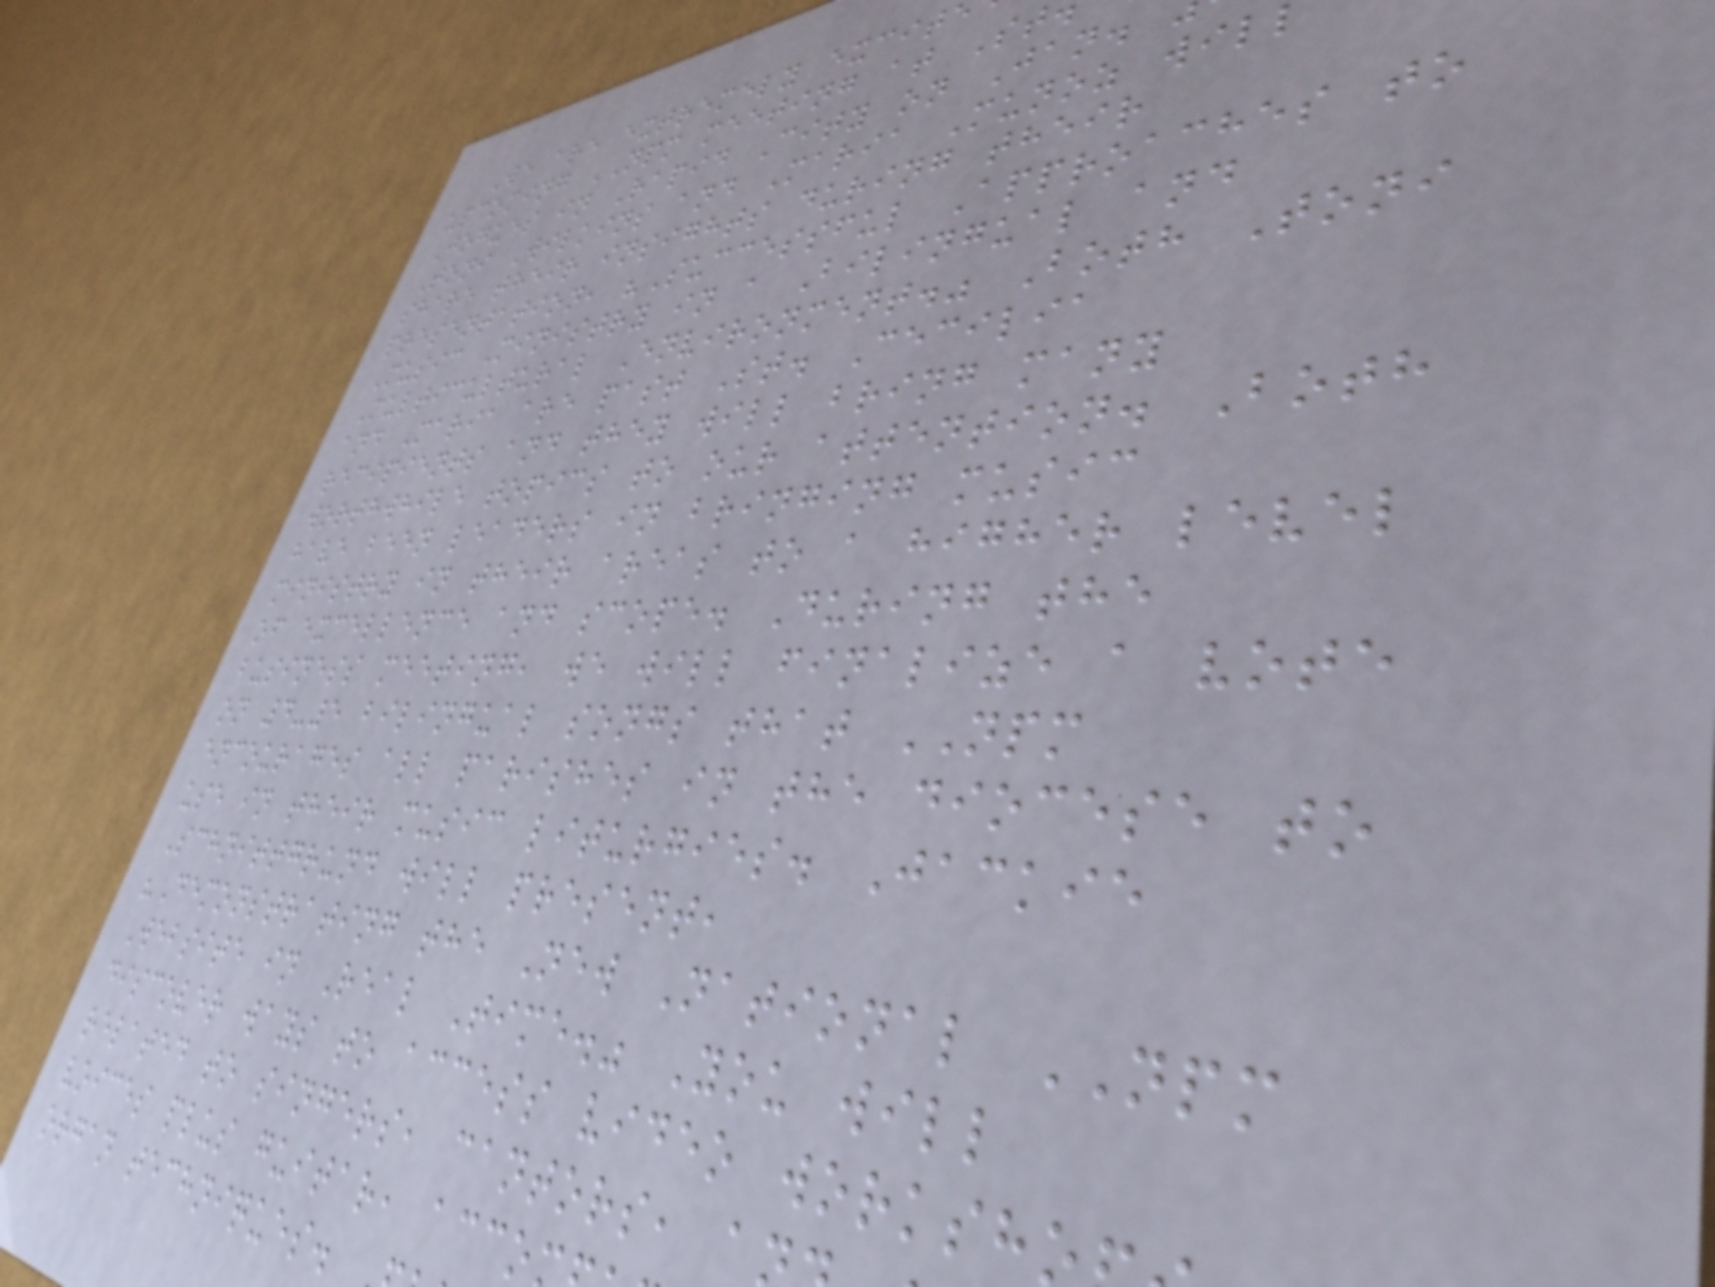We are extremely excit
upcoming NPM meeting at St
Jogues in Rapid City on Jan.
Toni Wilkins and Maria Munoz wil
share their insights during their
presentation, "Successful Approaches to
Music Ministry in a Bilingual and
Multicultural Environment." Both Toni
and Maria are past St. Cecilia
recipients and they will bring many
worthwhile topics to our attention. Both
have been leaders in bringing music
ministry in their areas to a higher level
of excellence and scope. During the
business meeting, we will finalize a vote
on 4-5 bilingual songs that NPM
encourages all parishes in the diocese to
use in their music liturgies. Jackie
Schnittgrund will present,
"Demonstrating the New National NPM
Website in Real Time." You will
discover ways to access video worksh
related to singers, cantors, a
voices plus guitar, acco
organ techniques.
